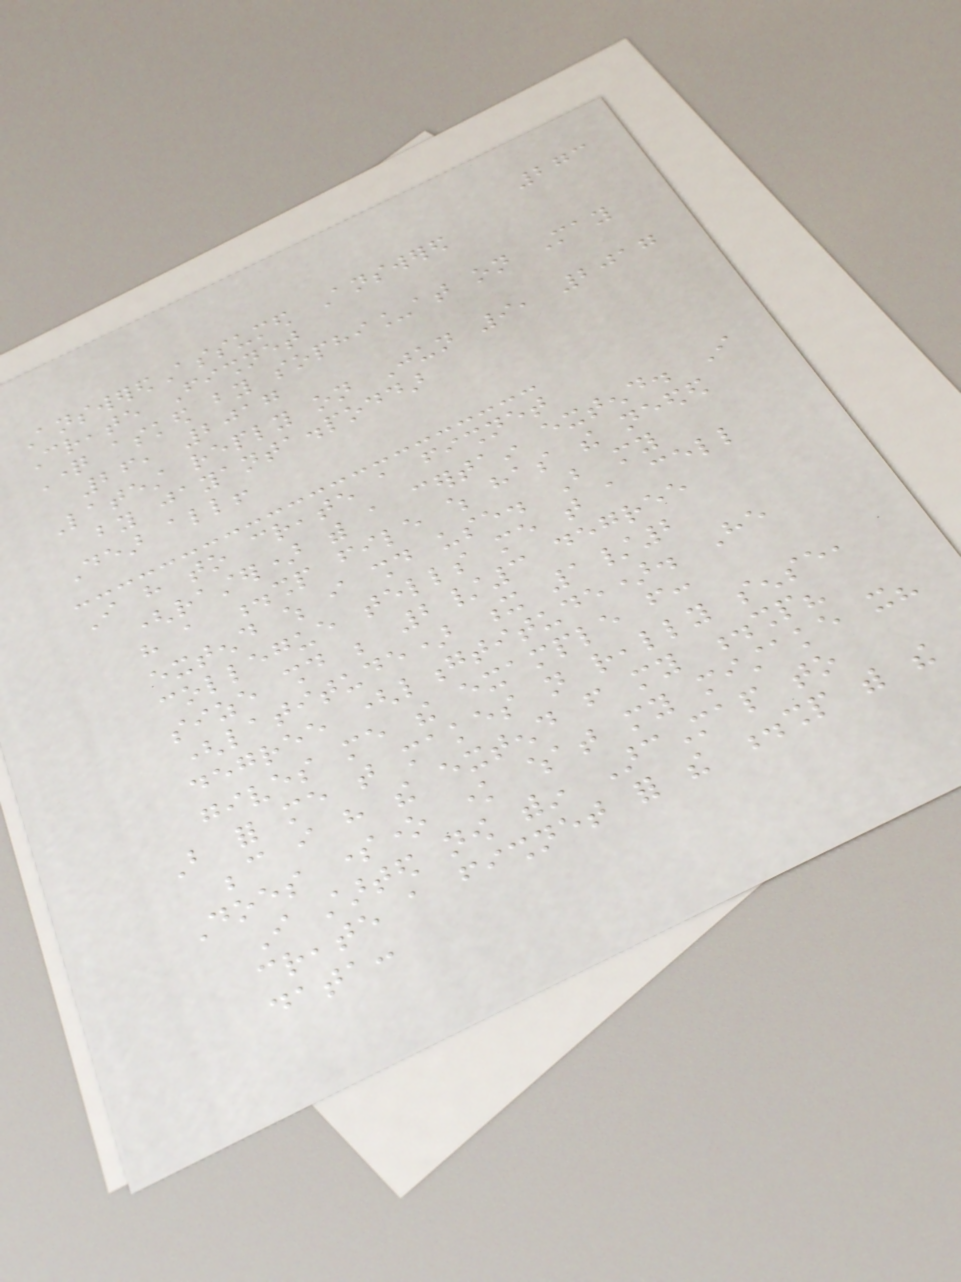273
AnsweredAssumed Answered
Create Fishnet
Question asked by sophi_at on May
26, 2017
Latest reply on Jun 9, 2017
by jayanta.poddar
Dear all!
I have to create a fishnet
(raster) with a certain extend. I
have a .shp file which has the needed
extend which i should use. But my
collegue tells me that a cell
size should be 2/3 degree
(latitude) x 1/2
degree (longtitude). He
gives me the example from:
But for me that makes not really sense,
because i have the extend from my .shp?
Does someone know what my mistake it?
I started now within ArcMap to
create a fishnet for the .shp with the
data:
